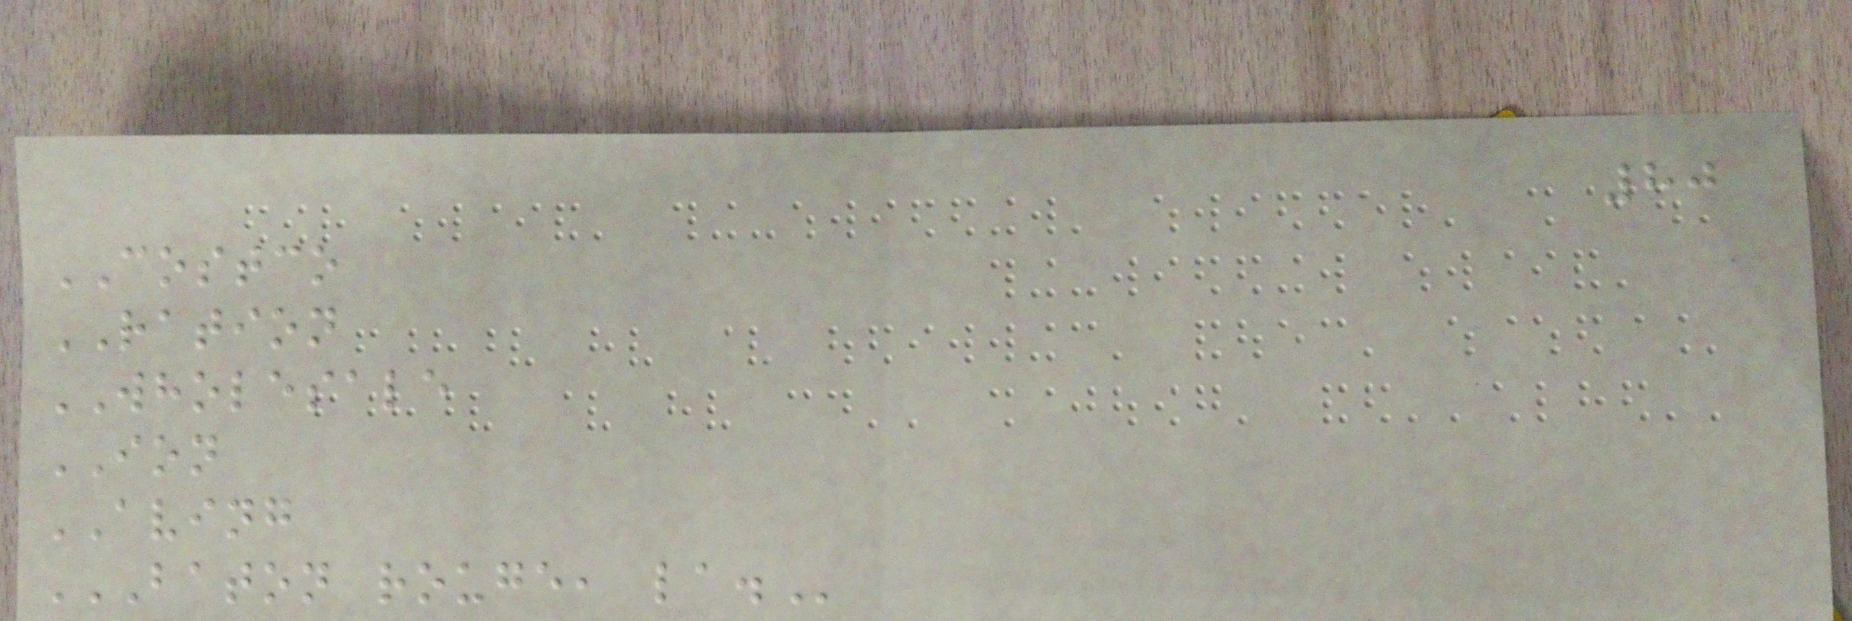80
COSTCO
RATION
WHOLESALE
ION
AVING
BATON ROUGE, LA.
